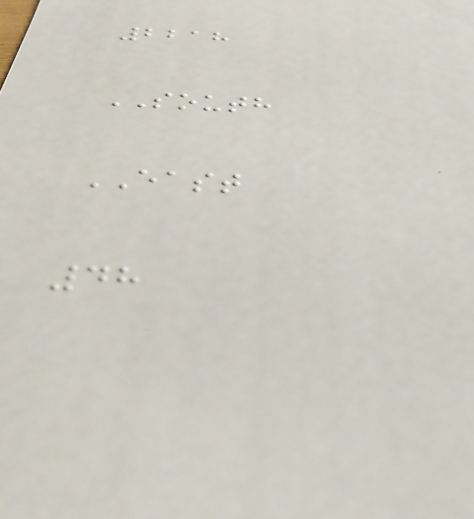2218
SOUTH
EAST
48
